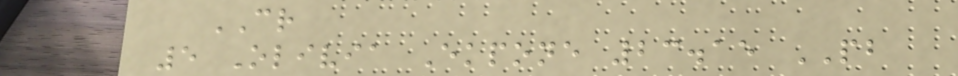CR
5 Olivia Ekpone 23.15 PB
